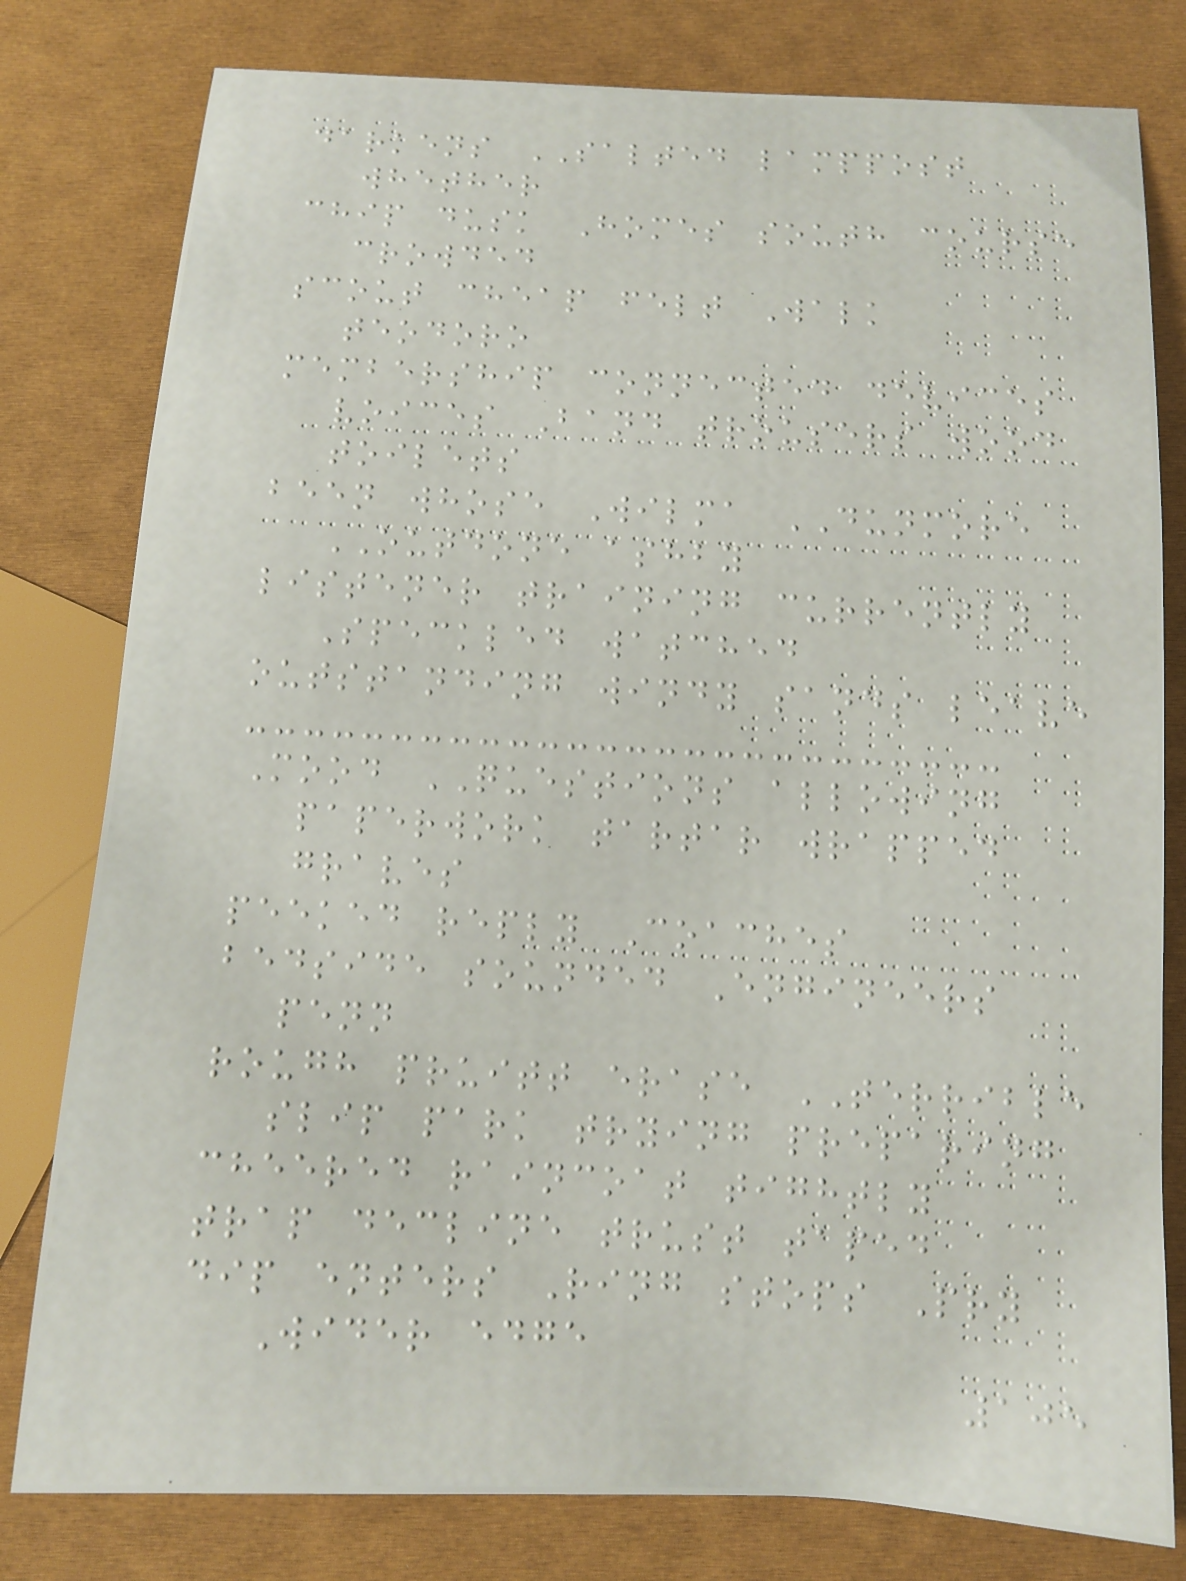darkens SALTED lamppost
whether
chip dusk Homes south course
crowded
scout cheap felt Walk
teodoro
membership connected devices
voices Band trousers wood
toilets
been whose Wilma DUNMORE
OUTDONE ashby
listener training currently
Speckled watched
outstanding windy sands leave
Mood QUESTIONS allowing
paperwork tartar wrapped
graves
peeked reply Coaches
bedside sounded Engineers
penn
rough pruitt erase TERRIBLE
slip park trying preparing
cheered raincoat tightly
trap decline trust taped
dip enters Ring stops Pry
Wider edge
105
